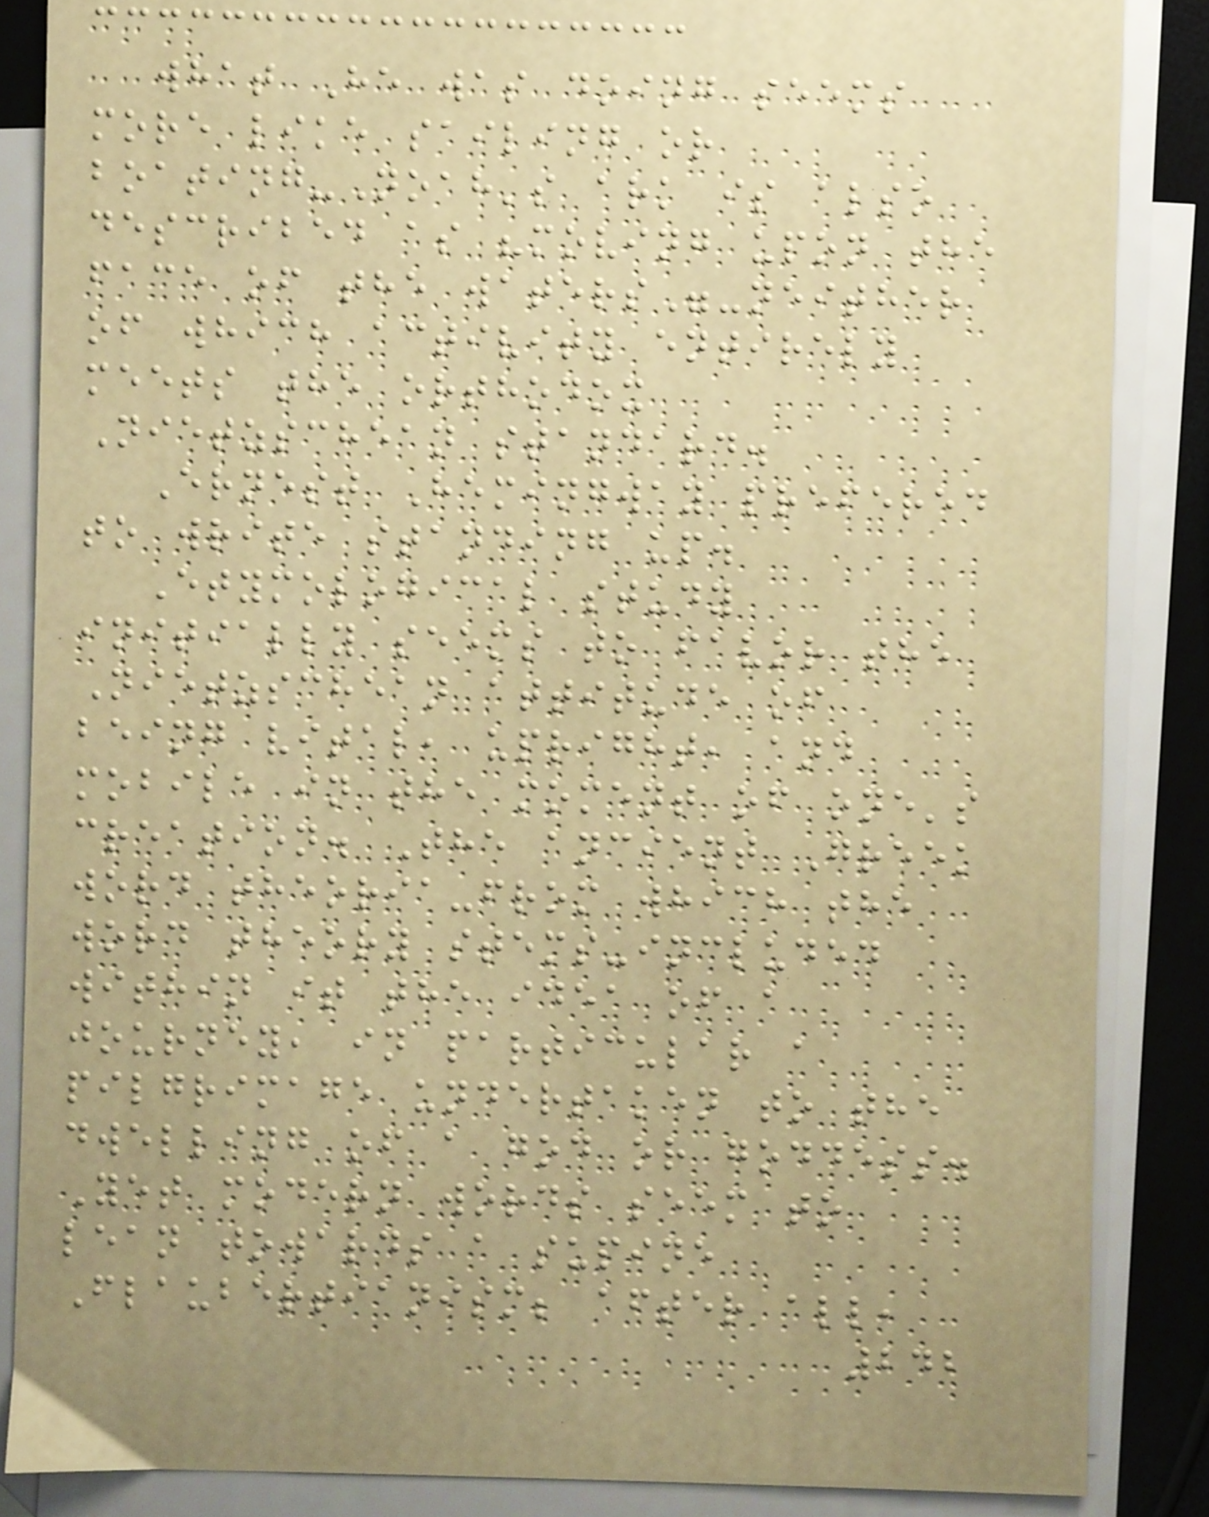what He was doing seems
more like sailing or
boating-Noah's ark is also
described as "moving upon the
face of the waters"-neither
of which activity entirely
meets the orthodox
Nietzschean standard.
Ernest Hemingway prefered
to write standing up.
Etymological study
initially seems to favor the
Nietzschean attitude of
being vital, upright, and
mobile in the moment of one's
creation. The ancient Greek
word theoria-from which the
word theory stems-included
within it the idea of a
journey, in particular a
pilgrimage undertaken to the
dwelling of a god or goddess.
Yet modern words seem to
lean towards a supine
Flaubertianism; after all,
242
